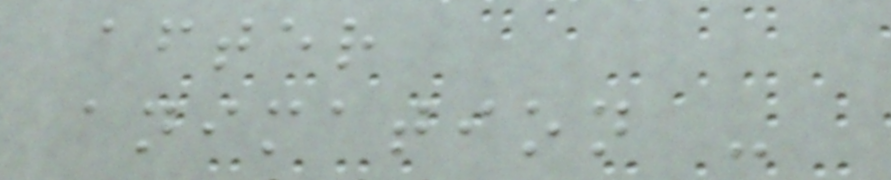after
animation -
